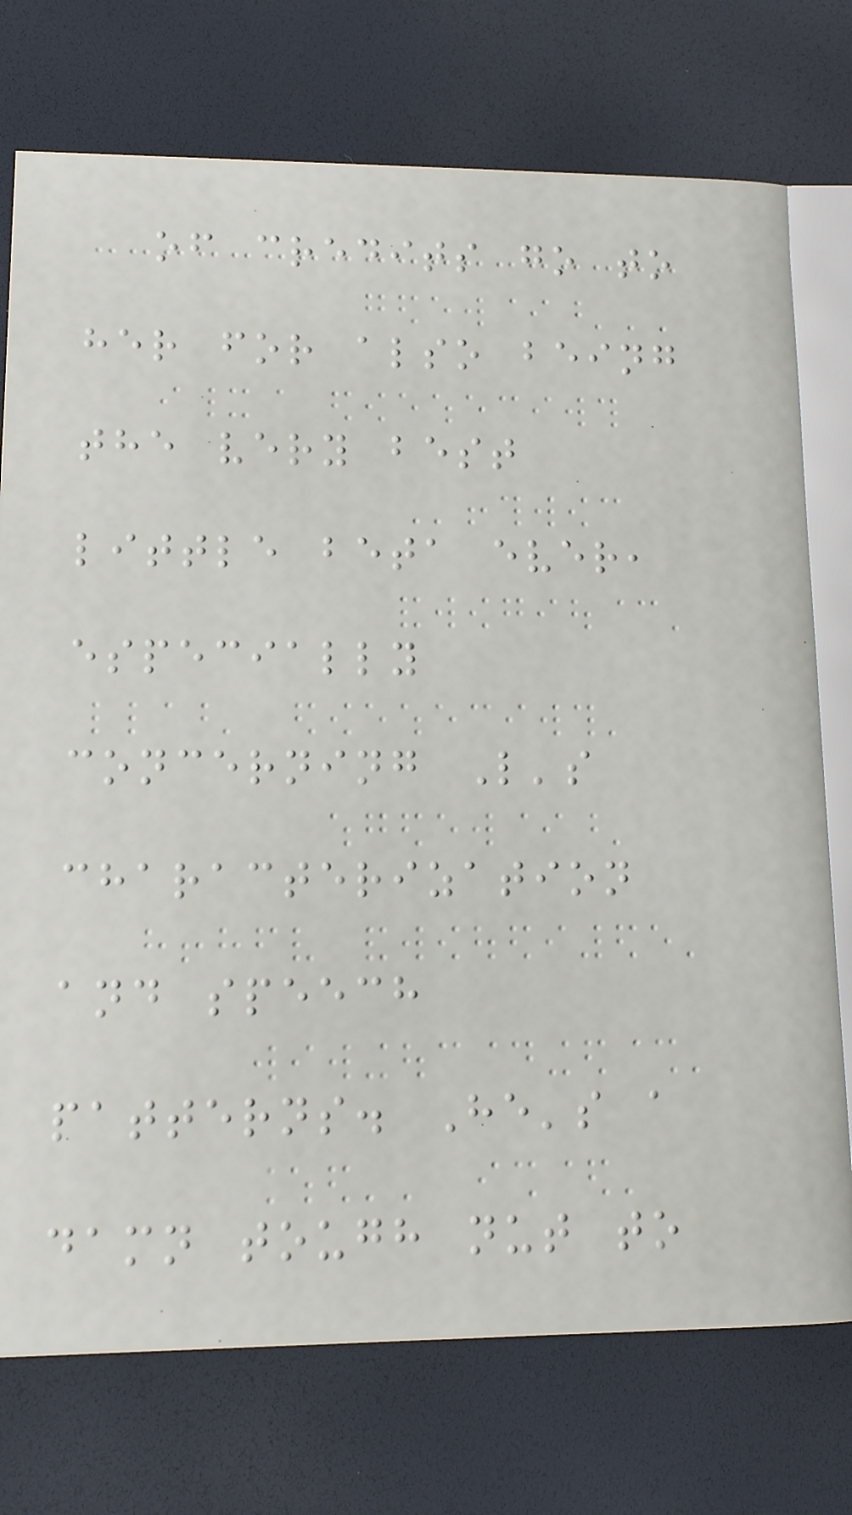of credits go to
her for also being
the very best
little beta ever,
especially
concerning L's
characterization
and speech
patterns. He's a
damn tough nut to
